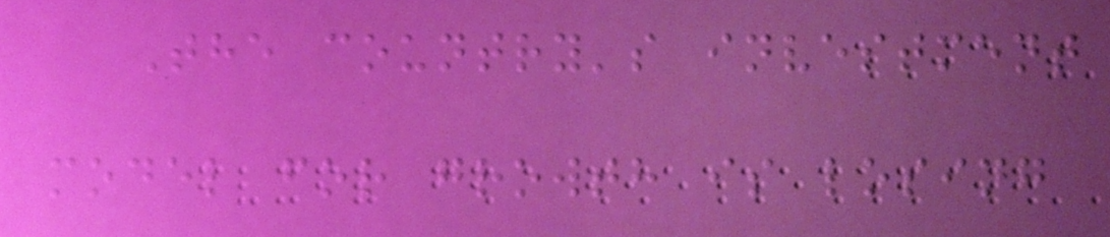The country's investment
model for growth is losing
